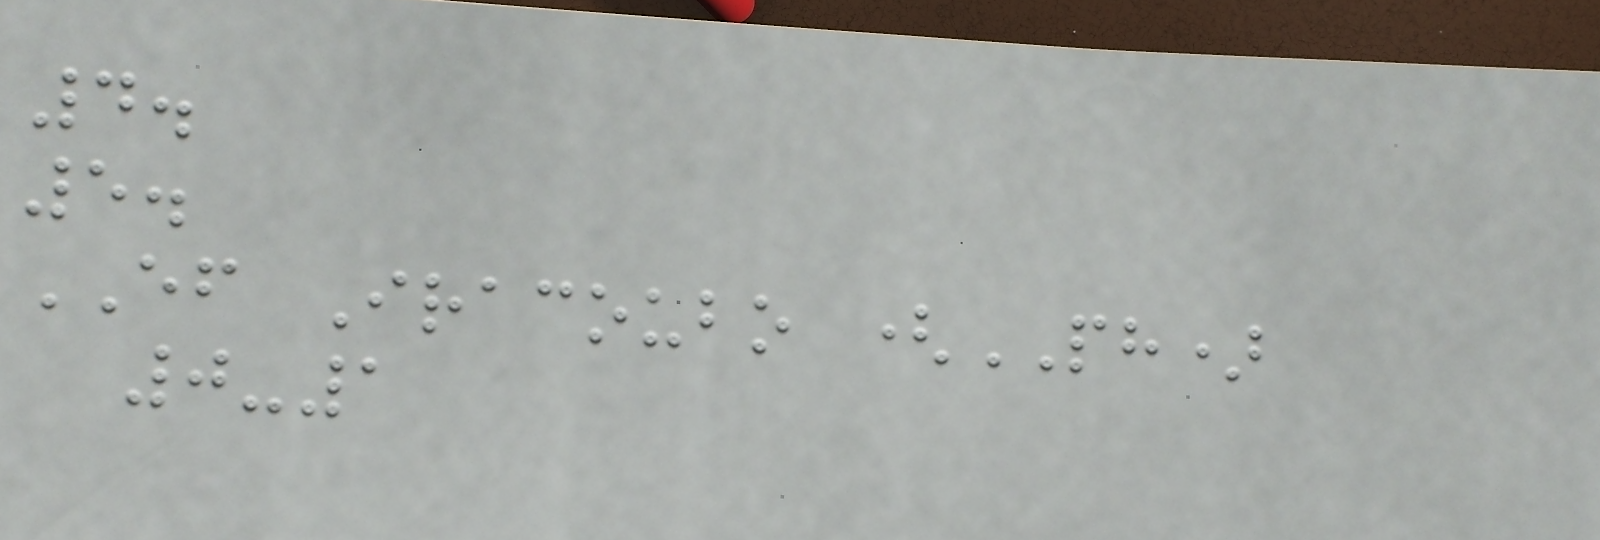4.
5.
EF Iracoubo (PH)
0-1
